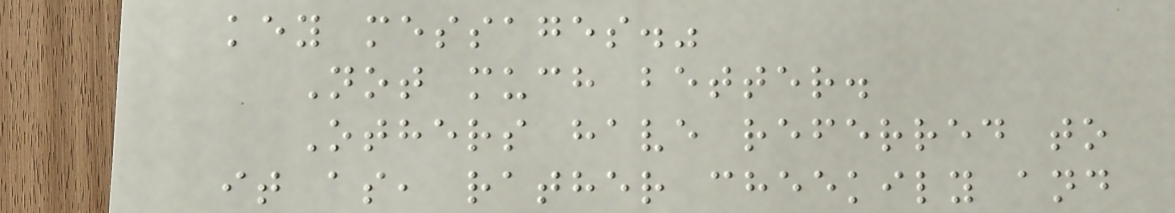key messages."
Not much better.
Others have referred to
it as, rather cheekily and
